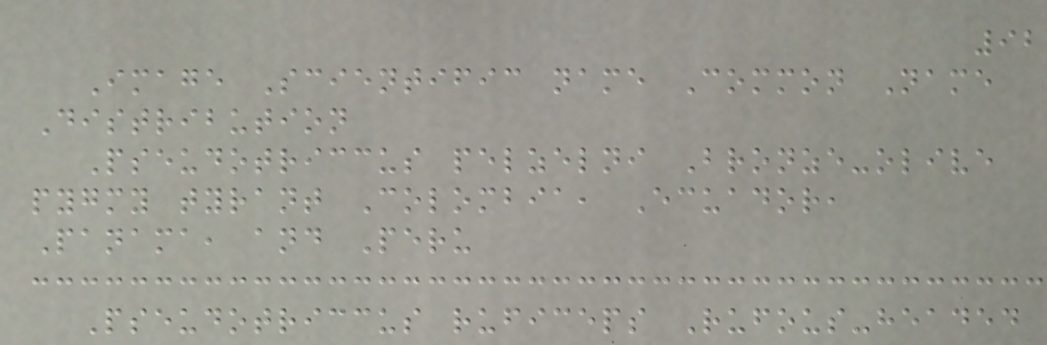92
Image Scientific name Common Name
Distribution
Pseudotriccus pelzelni Bronze-olive
pygmy tyrant Colombia, Ecuador,
Panama, and Peru
Pseudotriccus ruficeps Rufous-headed
